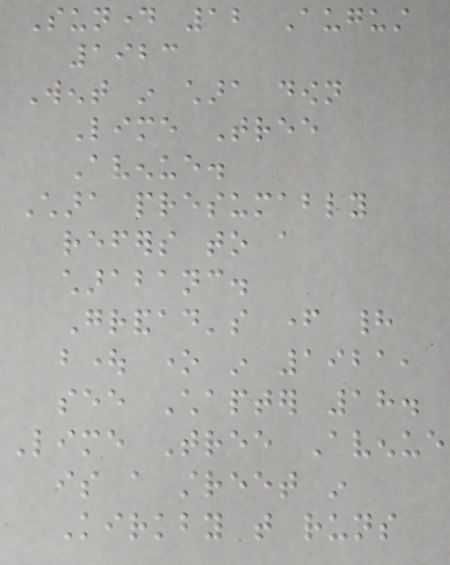Sunday 12 August
1923
Went in chara down
Lime Tree
Avenue.
Chara presumably
refers to a
charabanc.
Grandad's father had
bought one in 1921,
see Chapter 18.
Lime Tree Avenue
is a street in
Kirkby that runs
